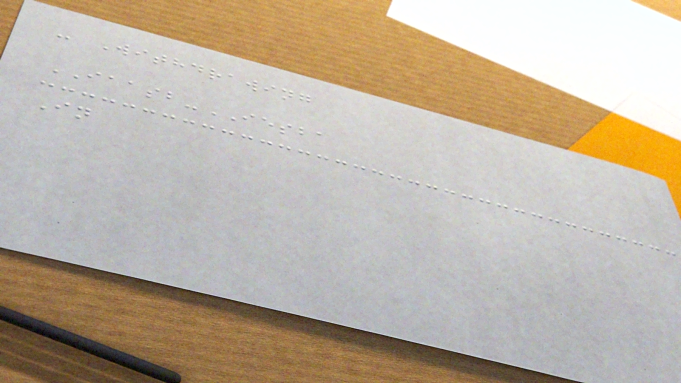- Withdrawing
IAASB-IESBA
In
